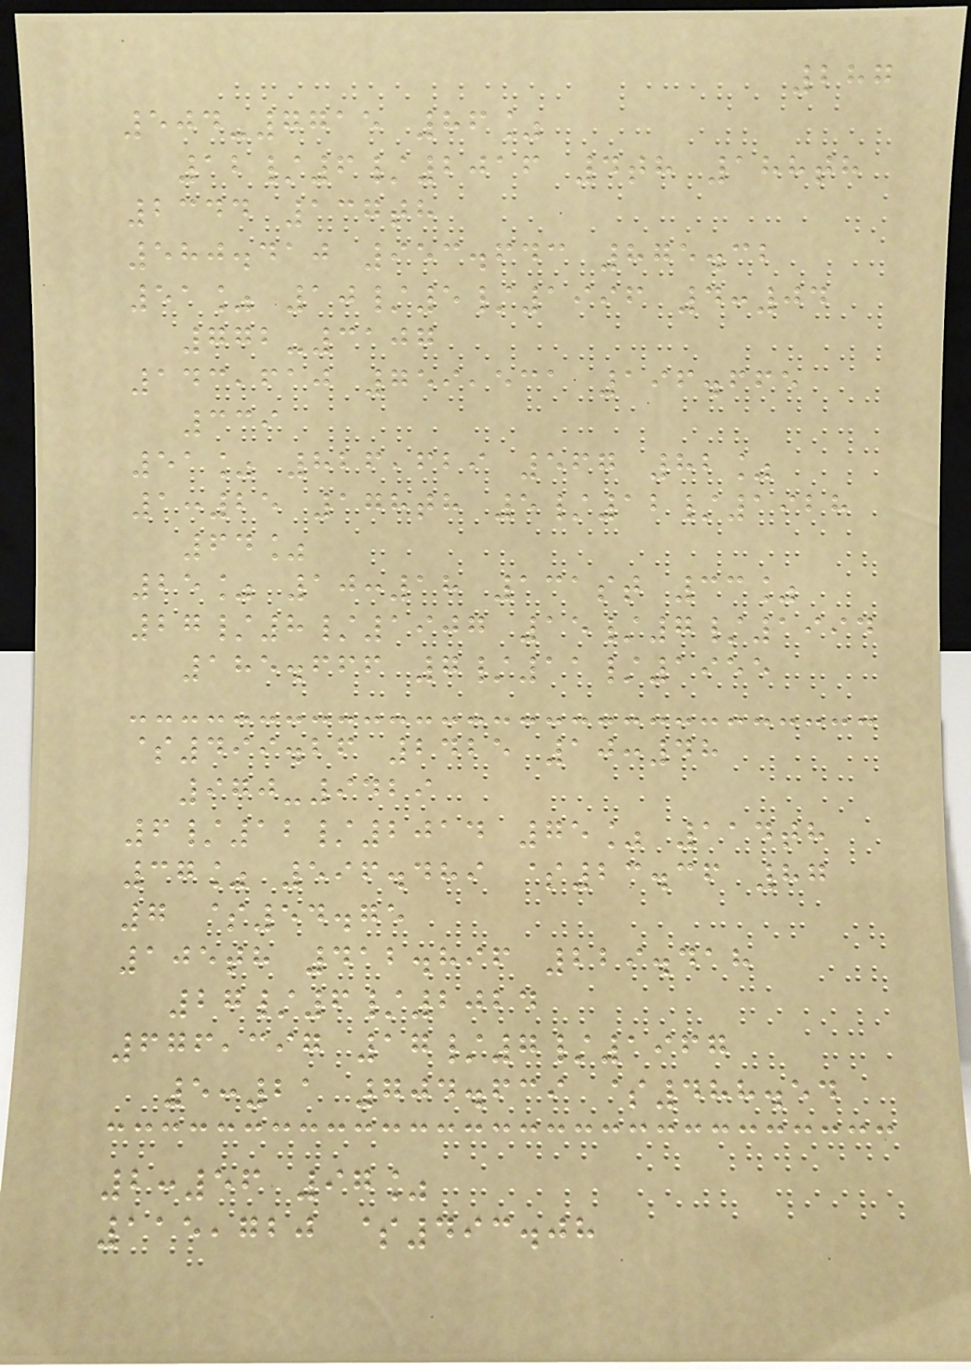287
504-7715 86%
12/6/2016 4th 188th
2344 137th
580.410 953.643 875.32
51% 10/5/1996 4:04
772-3107
143,610 759,531 196.665
339
51% 826,629 567 82%
1:25 178th 5/12/1928
64%
25% 10:18 131st 33%
27/8/1907 15/7/1994
185.666 7/11/1955
$499.26 2425 10:48
970-9429
6/12/2014 75% 114th
37% 596.489 $23.36 87
7 $54.75
105th 412.896 229.418
27/6/2024
676,397 17/7/1967
5:21 704.639 $488.54
2:56 97%
115,720 $493.08
